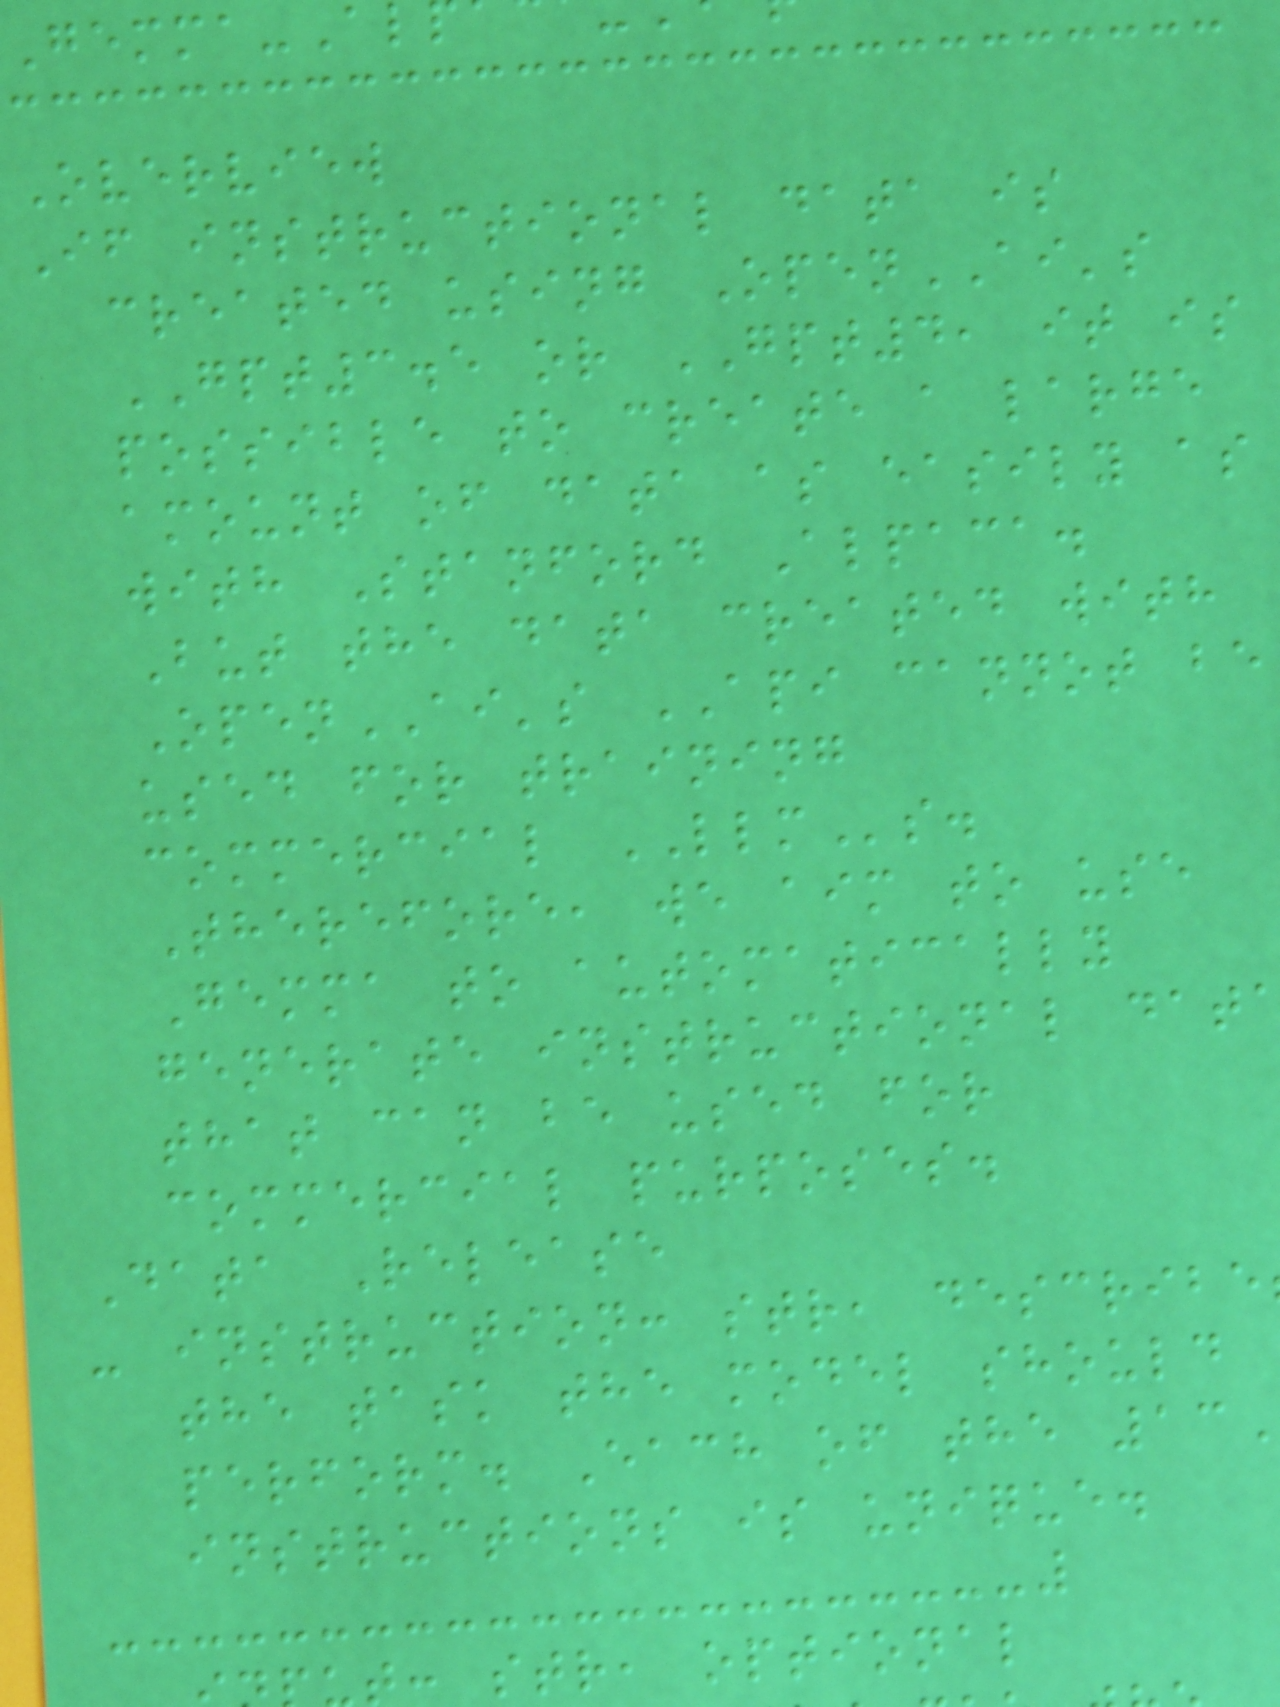Gemma-Al
Overview
If instructional data is
created using OpenAI's
GPT3.5 or GPT4, it is
possible to create a large
amount of data as easily as
with Stanford Alpaca.
But the data created with
OpenAI's API cannot be
used for training
commercial LLMs.
Therefore, we aim to use
Gemma to automatically
generate instructional dat
that can be used for
commercial purposes.
Data Release
- instruction: str, describe
the task the model should
perform. Each of the 13
instructions is unique.
: str, optional
